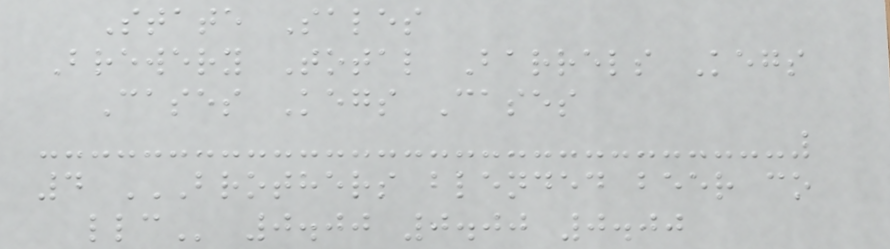State Sales
Brewery Total Barrels Kegs
Cases Kegs Cases
4 BROTHERS BLENDED BEER CO
LLC 0.00 0.00 0.00
